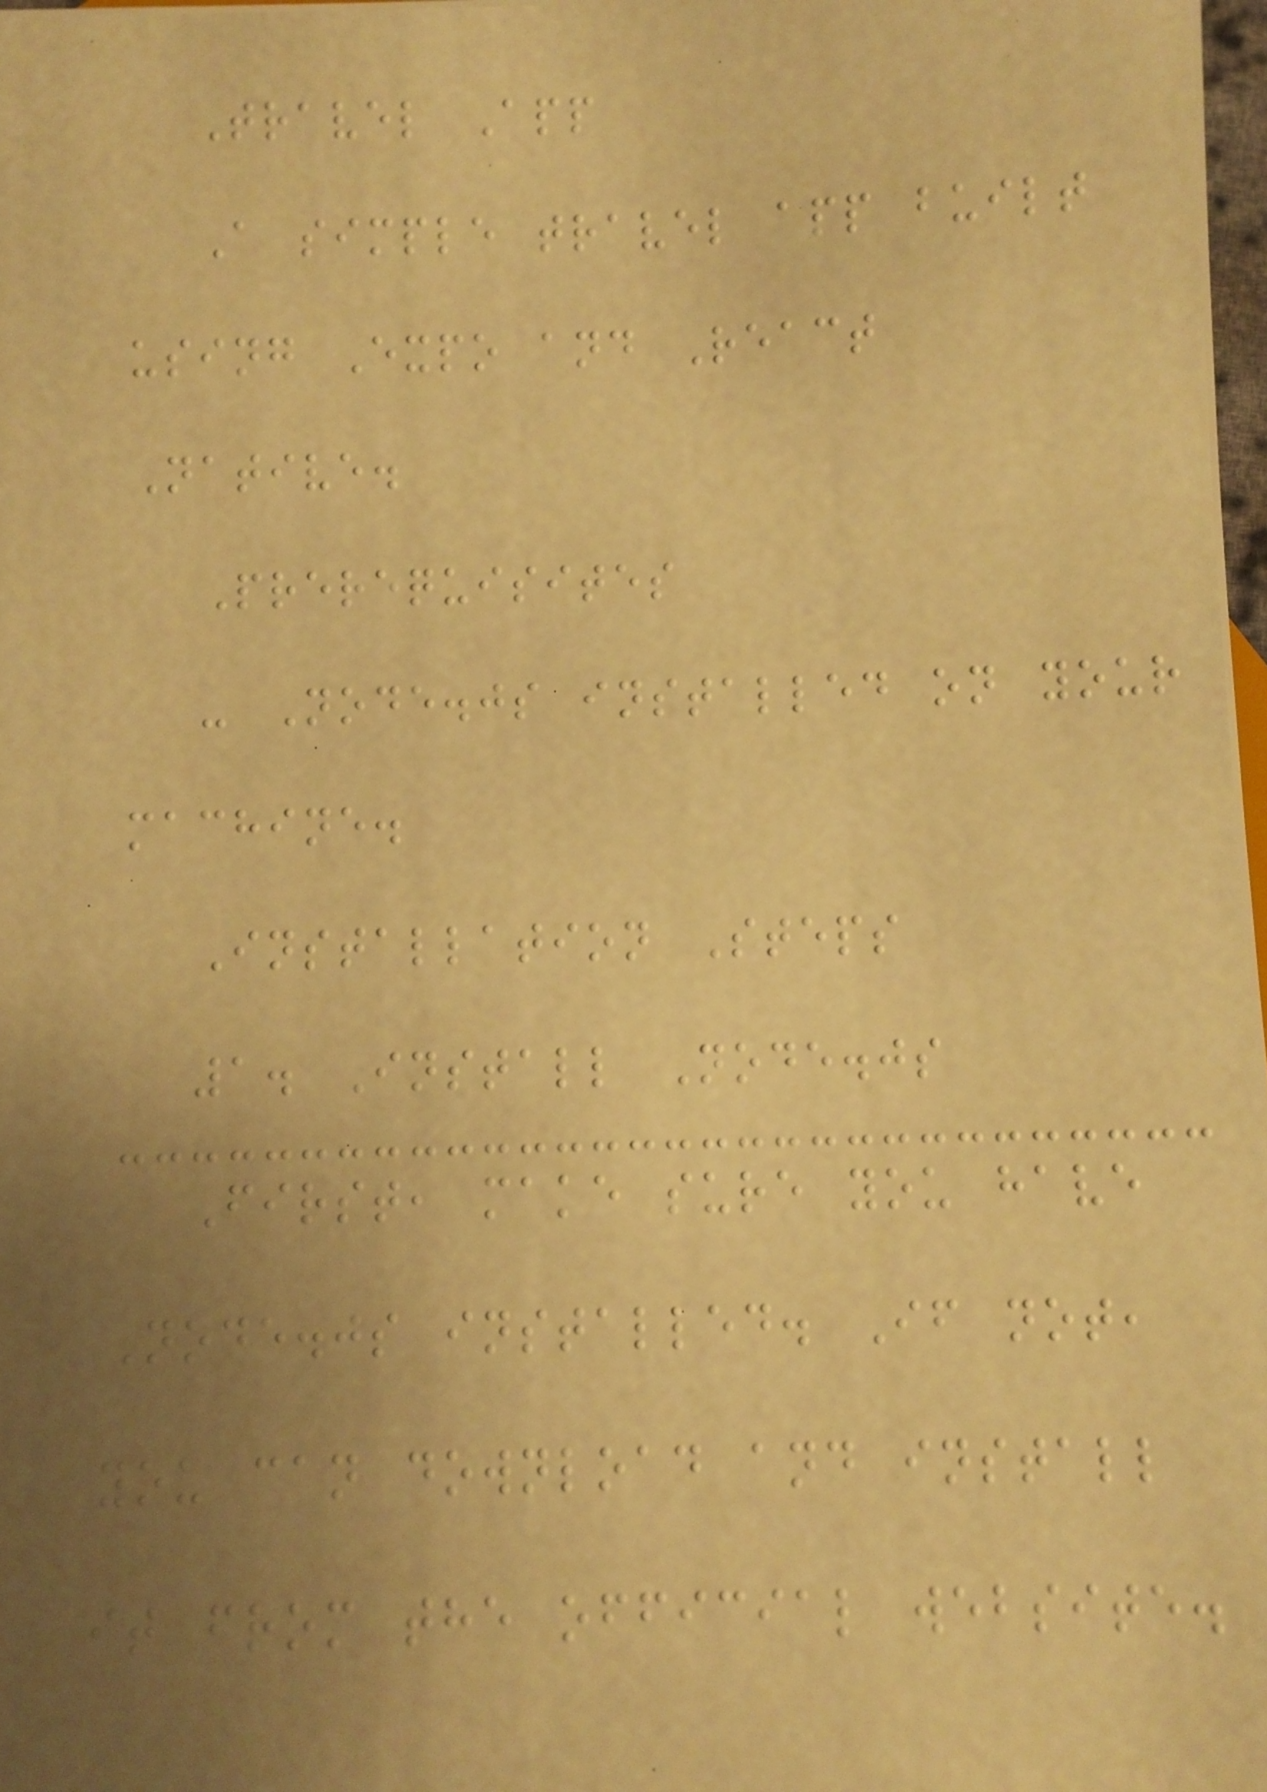Travel App
A simple travel app built
using Expo and React
Native.
Prerequisites
- Node.js installed on your
machine.
Installation Steps
1. Install Node.js
First, make sure you have
Node.js installed. If not,
you can download and install
it from the official website.
